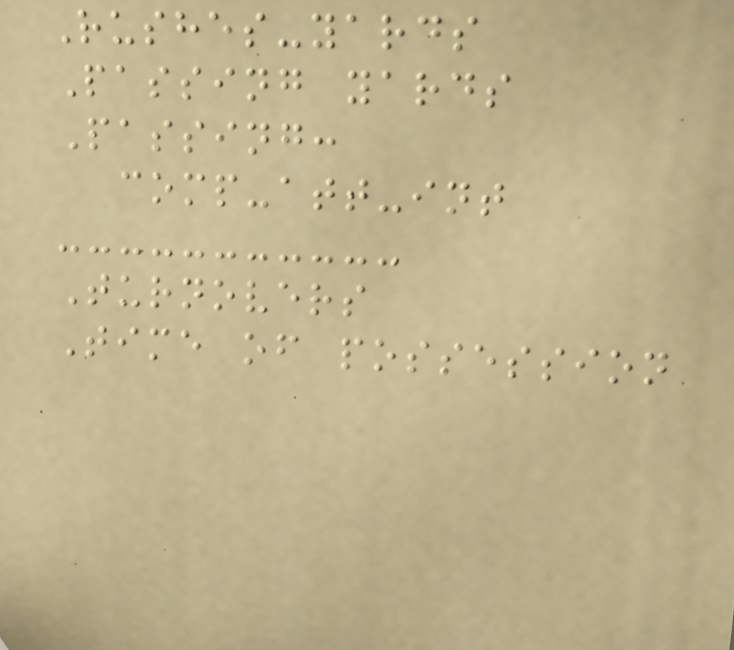Rushes-yards
Passing yards
Passing:
comp-att-int
Turnovers
Time of possession
